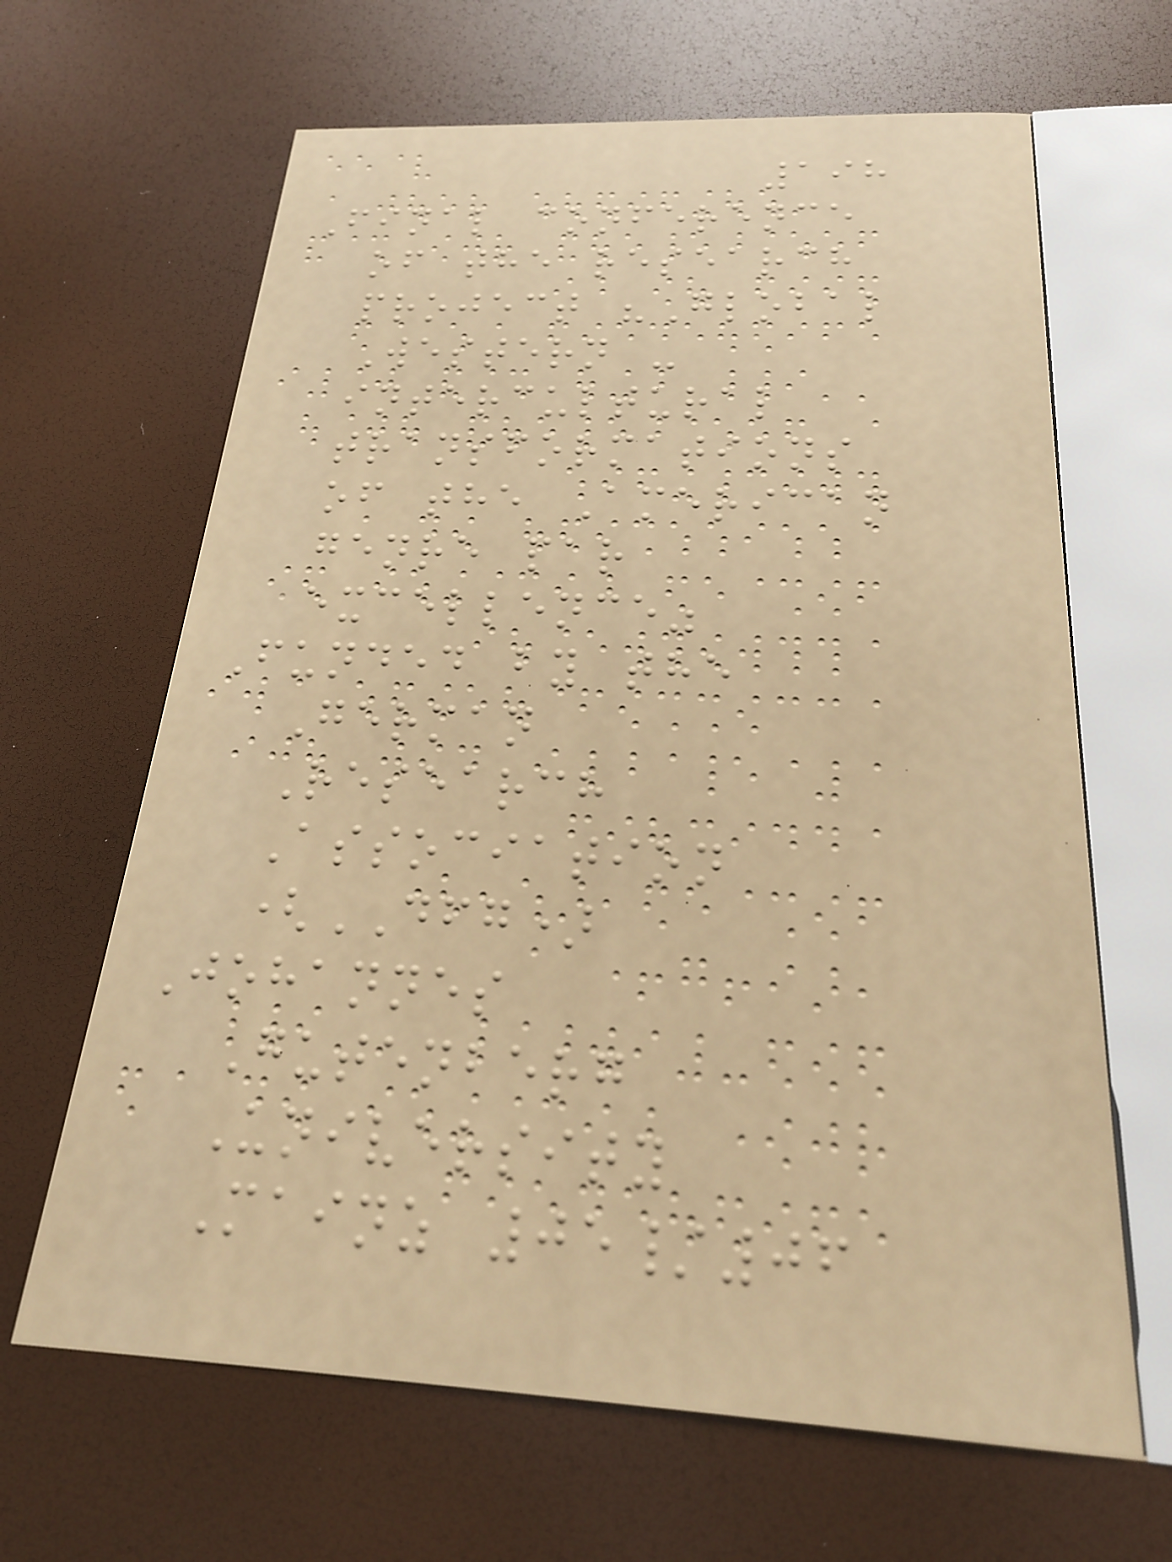198
Final conference
of the research
project "Global
Western -
intercultural
transformations
of the American
genre par
excellence"
Funded by the
German
Research
Association
(DFG)
Johannes
Gutenberg
University
Mainz 05/06
